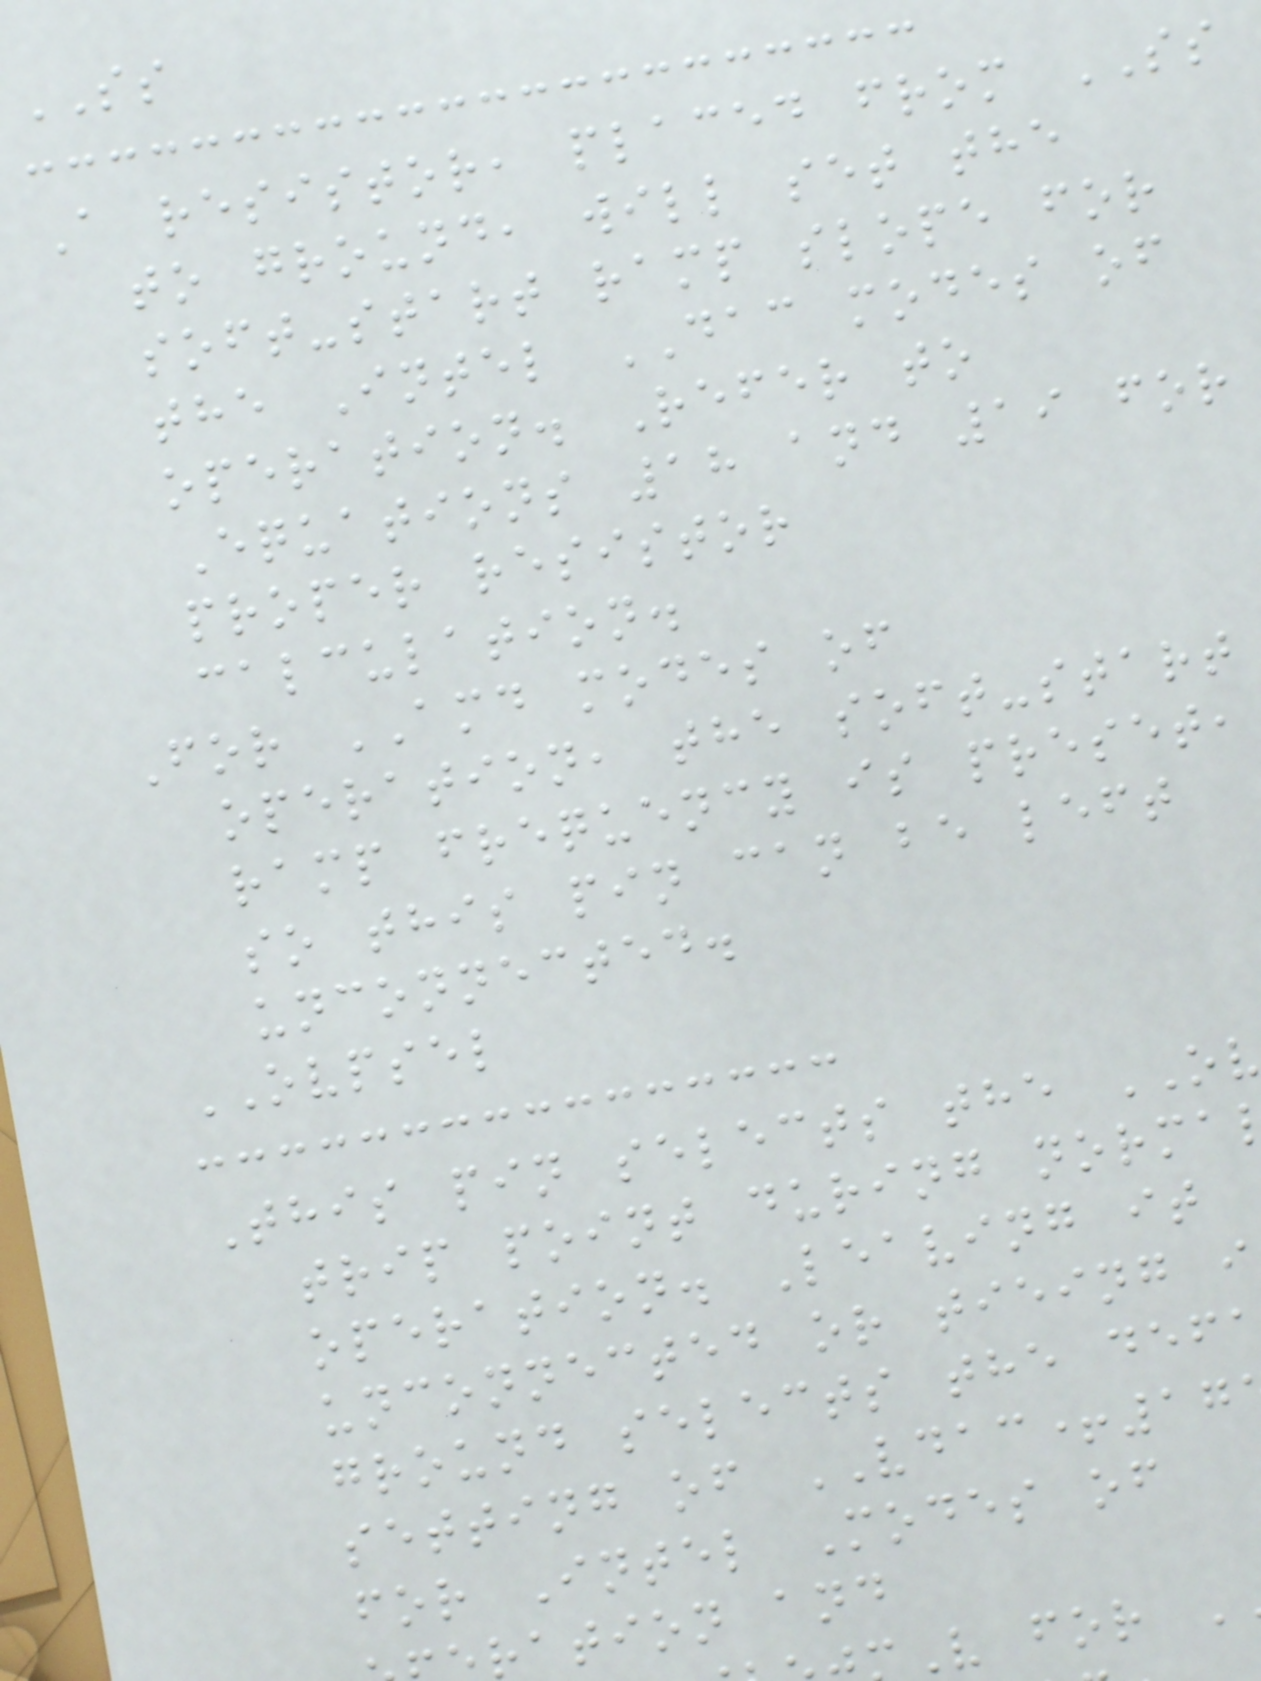SS
A resistor, placed from SS
to ground, will set the
soft-start ramp slope for
the Intel DAC modes of
operation. Refer to
Equations 18 and 19 for
proper resistor
calculation.
For AMD modes of
operation, the soft-start
ramp frequency is preset,
so this pin can be left
unconnected.
OVPSEL
This pin selects the OV
trip point during norma
operation. Leaving it
unconnected or tieing i
ground selects the def
setting of VDAC+17
for Intel Modes of
ration and
